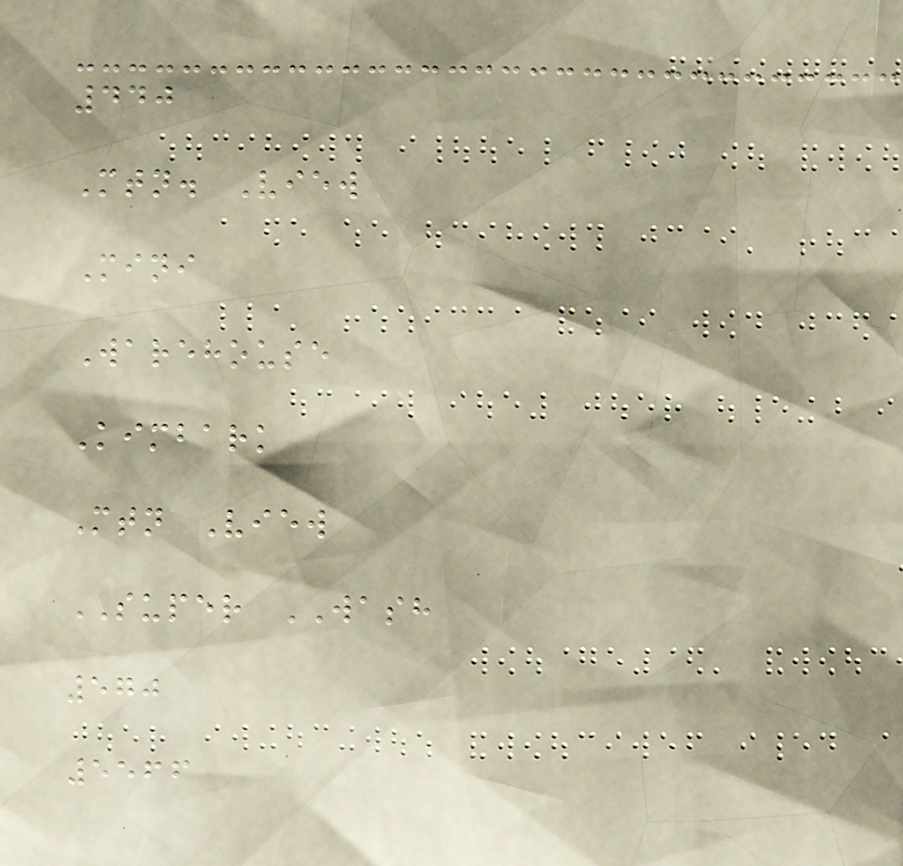440
Mtn. View
Mini
Warehouse
Kimbark
Mtn View
SUPER WASH
570
5566
